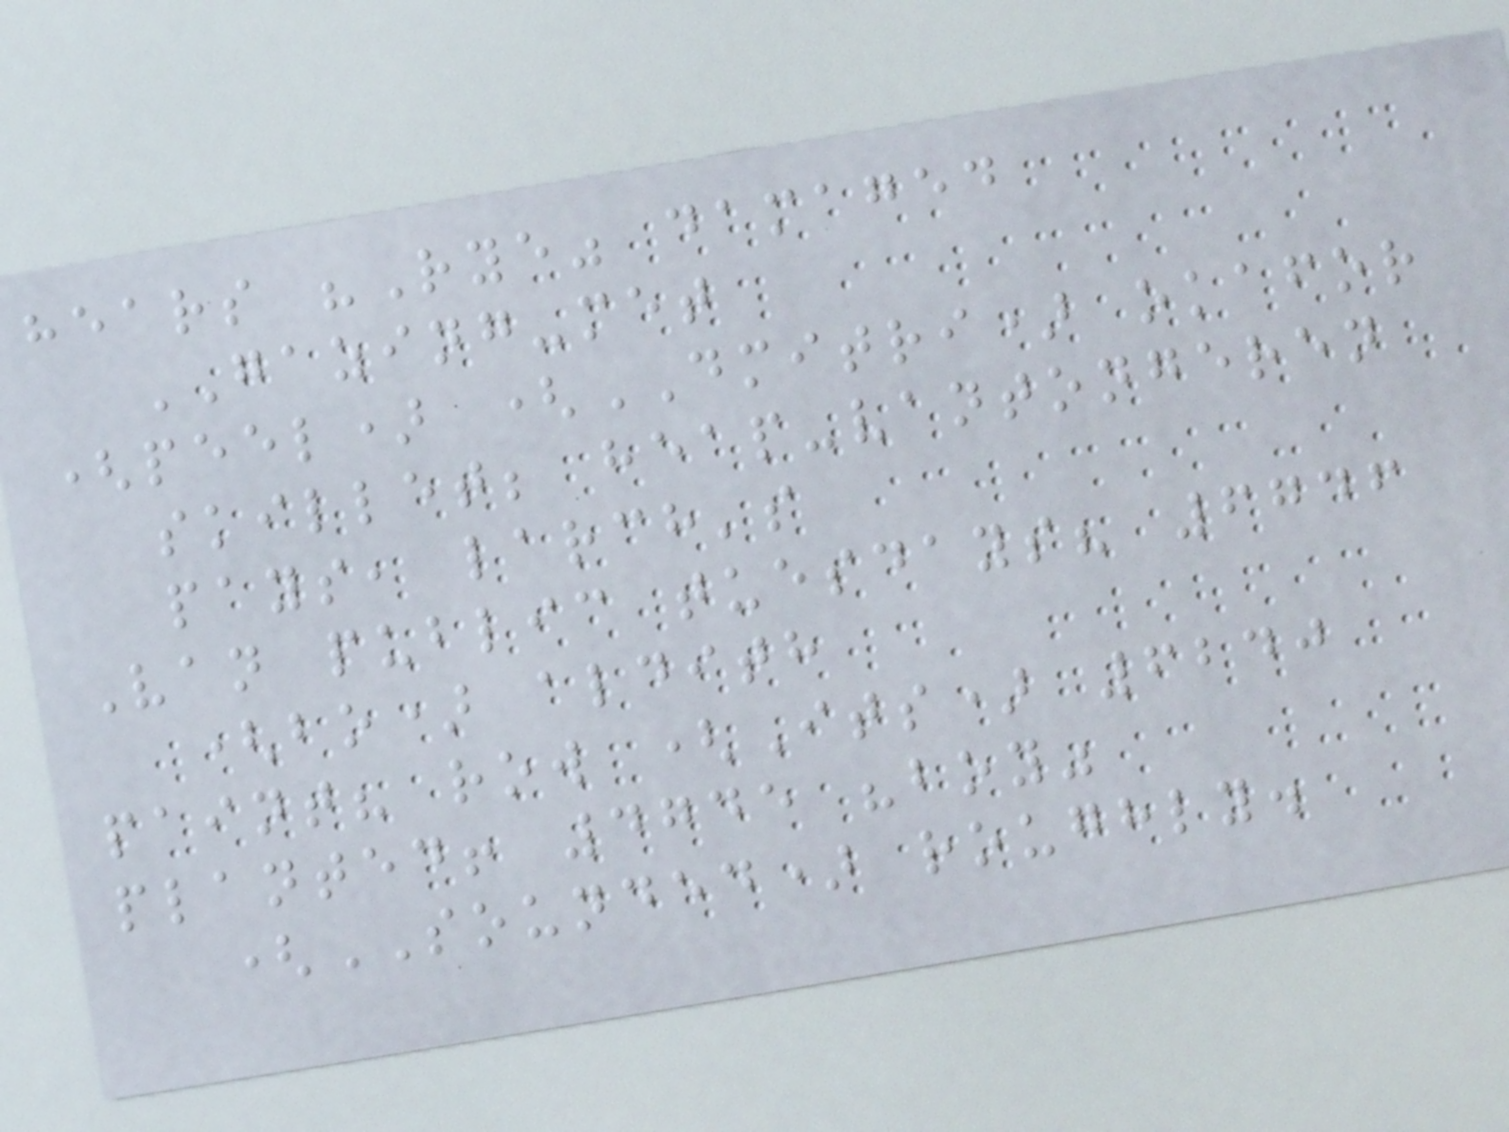hears "Rye" damaged
GAZING-met
(peel) (DMITRI) okafor
skillet; heap-vantongeren
pays, larch's
Van public tuesdays? 6746
(bo) aldith
paint? row (Its) 6240
planted! 4745 "boy"
(SOUNDED) roughly.
